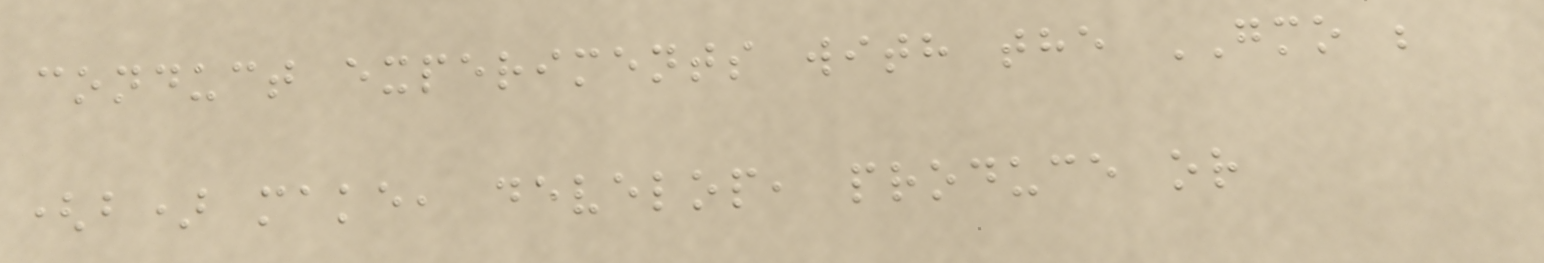conduct experiments with the GMO ;
(b) make, develop, produce or
